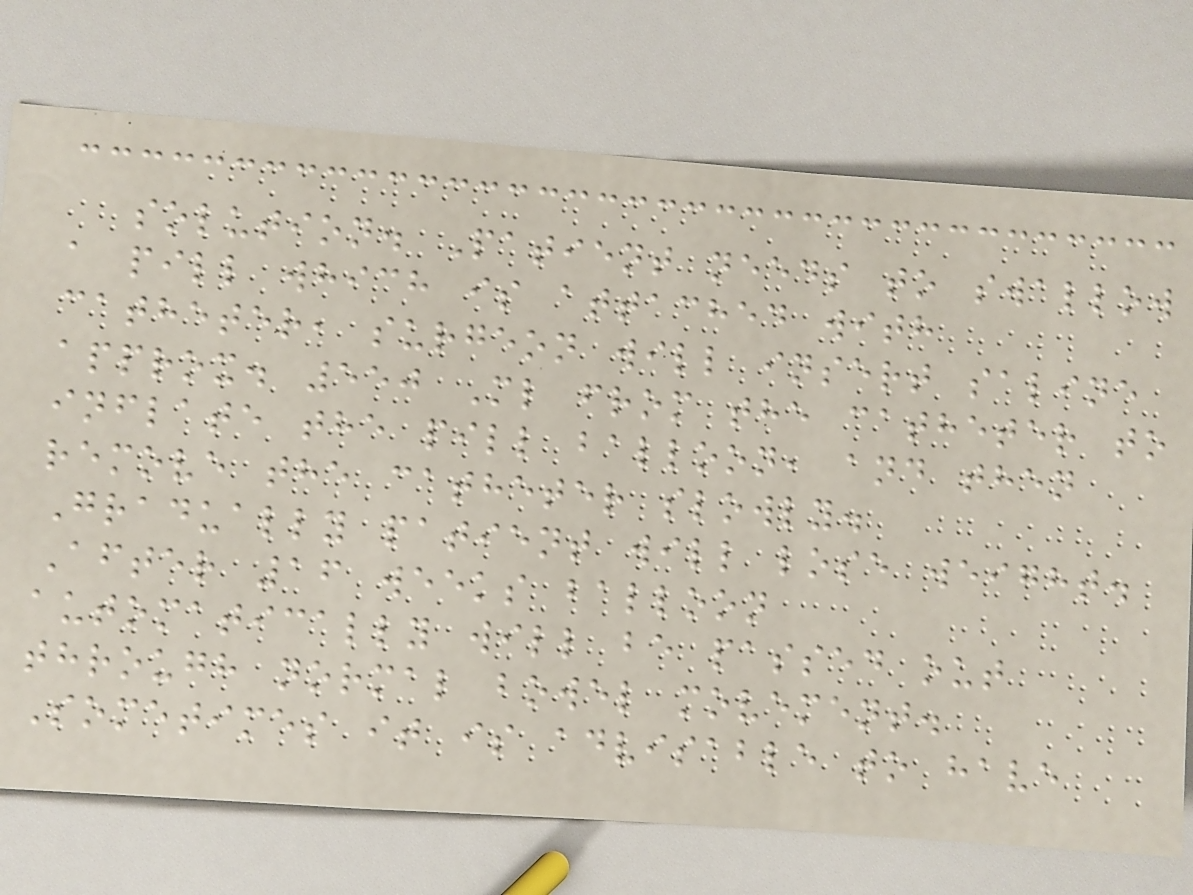solution. Patient needs to swallow
a pill which is attached with
catheter, surgeon will insert saline
approx. 550 Ml from the catheter to
inflate the pill balloon, and then
remove the catheter slowly.
Gradually patient will lose weight.
After 16 weeks balloon
automatically will be passed out
through normal bowel movement.
Sometimes it is advisable to have
